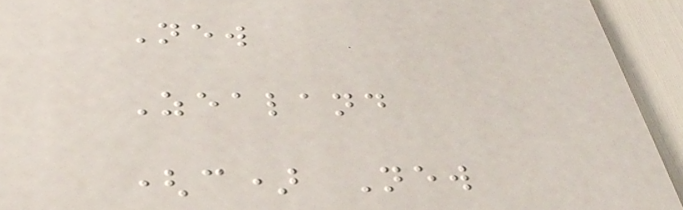New
Zealand
(c) New
